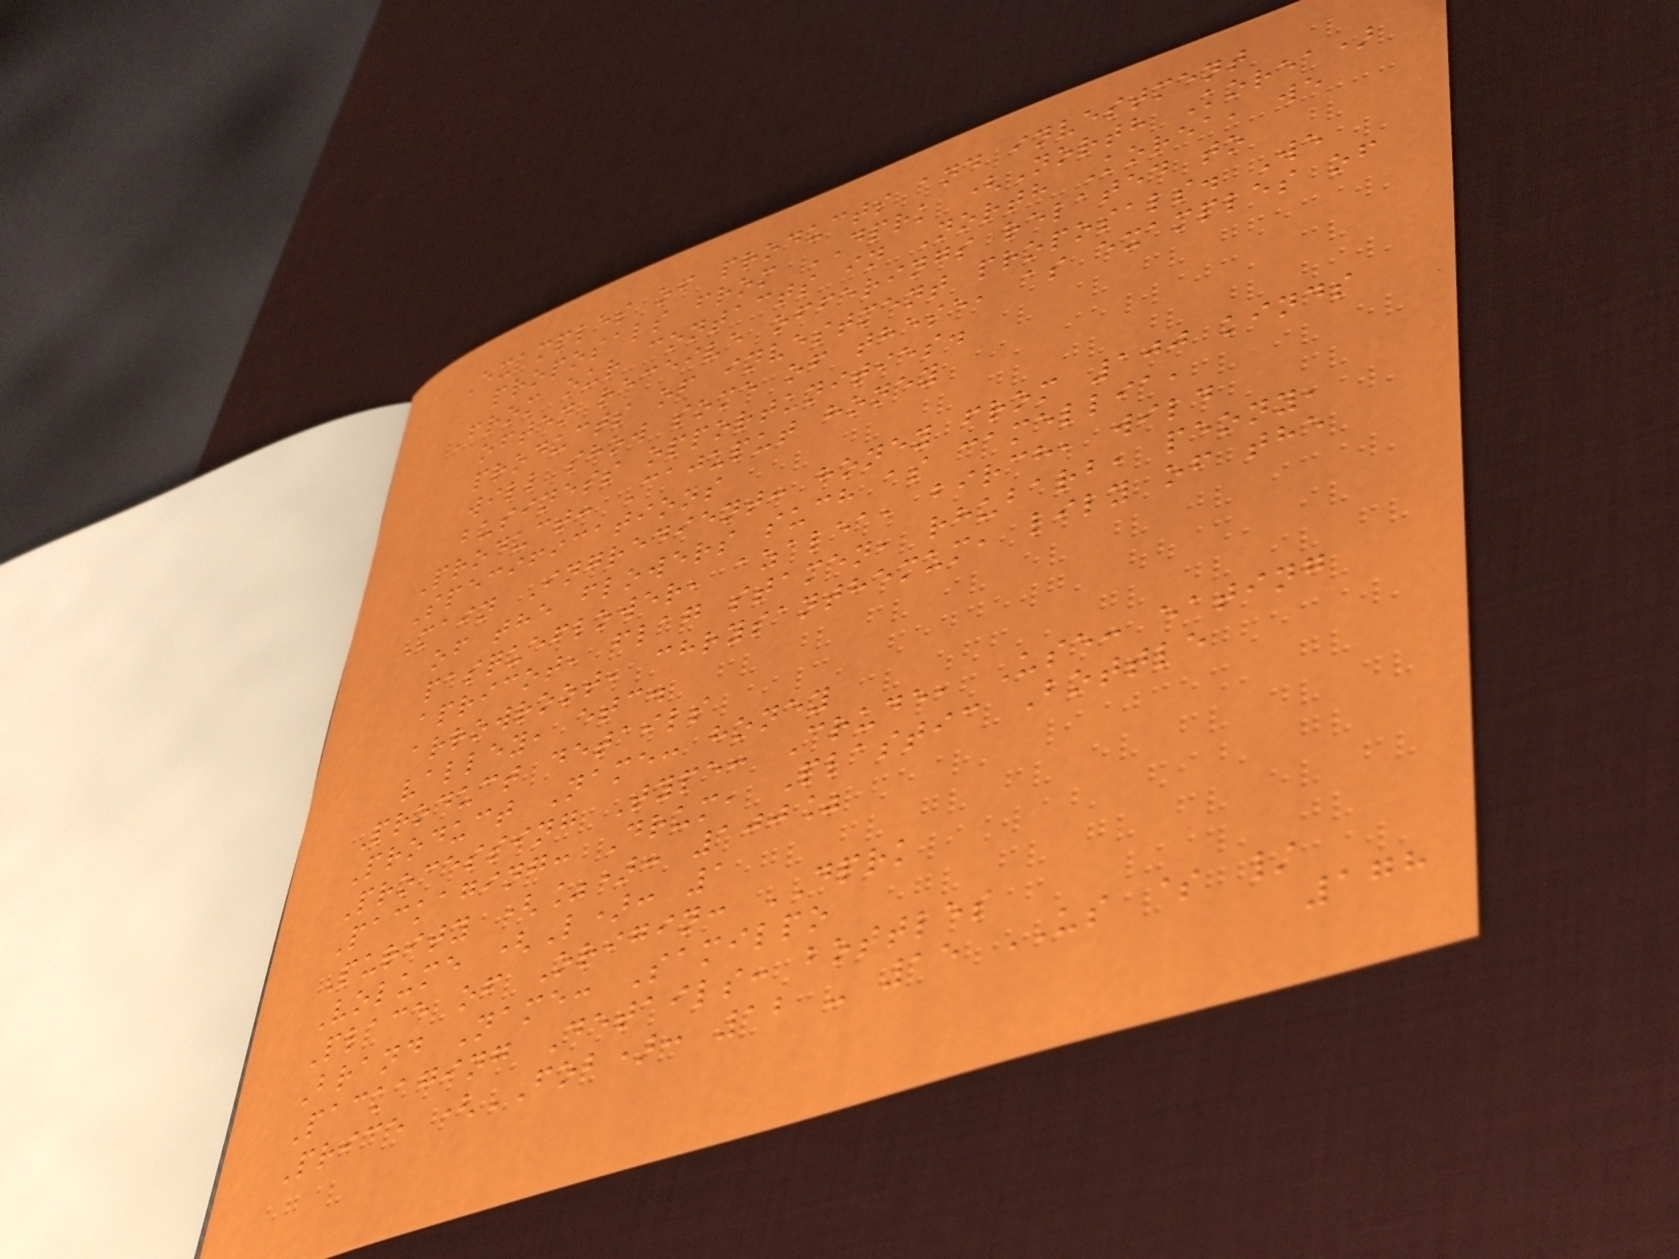Examples of products and investment
proposals from DPRK (North Korea)
From our contacts in North Korea, we
often receive offerings related to
products of investment proposals. We
will show some of these, as examples of
business opportunities.
Product: Cajuput honey
Specifications
Main Ingredient: honey from 100 kinds
of the flowers such as camellia,
pasqueflower, azalea, birch, wild
apricot, flag stamen, rhubarb, peony,
arrowroot, chrysanthemum, lily of the
valley, etc.
Product details
Product Name: honey
Processing Type: Crude, Use: eating
Packaging: Drum, Plastic Bottle
Purity (%): 100%
Volume (L): 1
Place of Origin: DPRK
Brand Name: Samilpo
Packaging Details: bottles
Price (FOB): 12 - 15 US $ /
178
